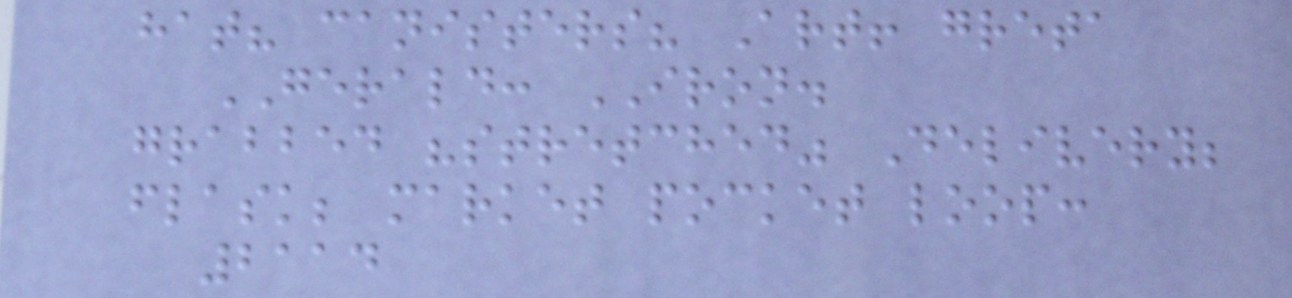hat? canisters? Art! greta
GERALD: IRON.
grabbed "stretched" Delivery;
flask; market pocket loop:
2114
